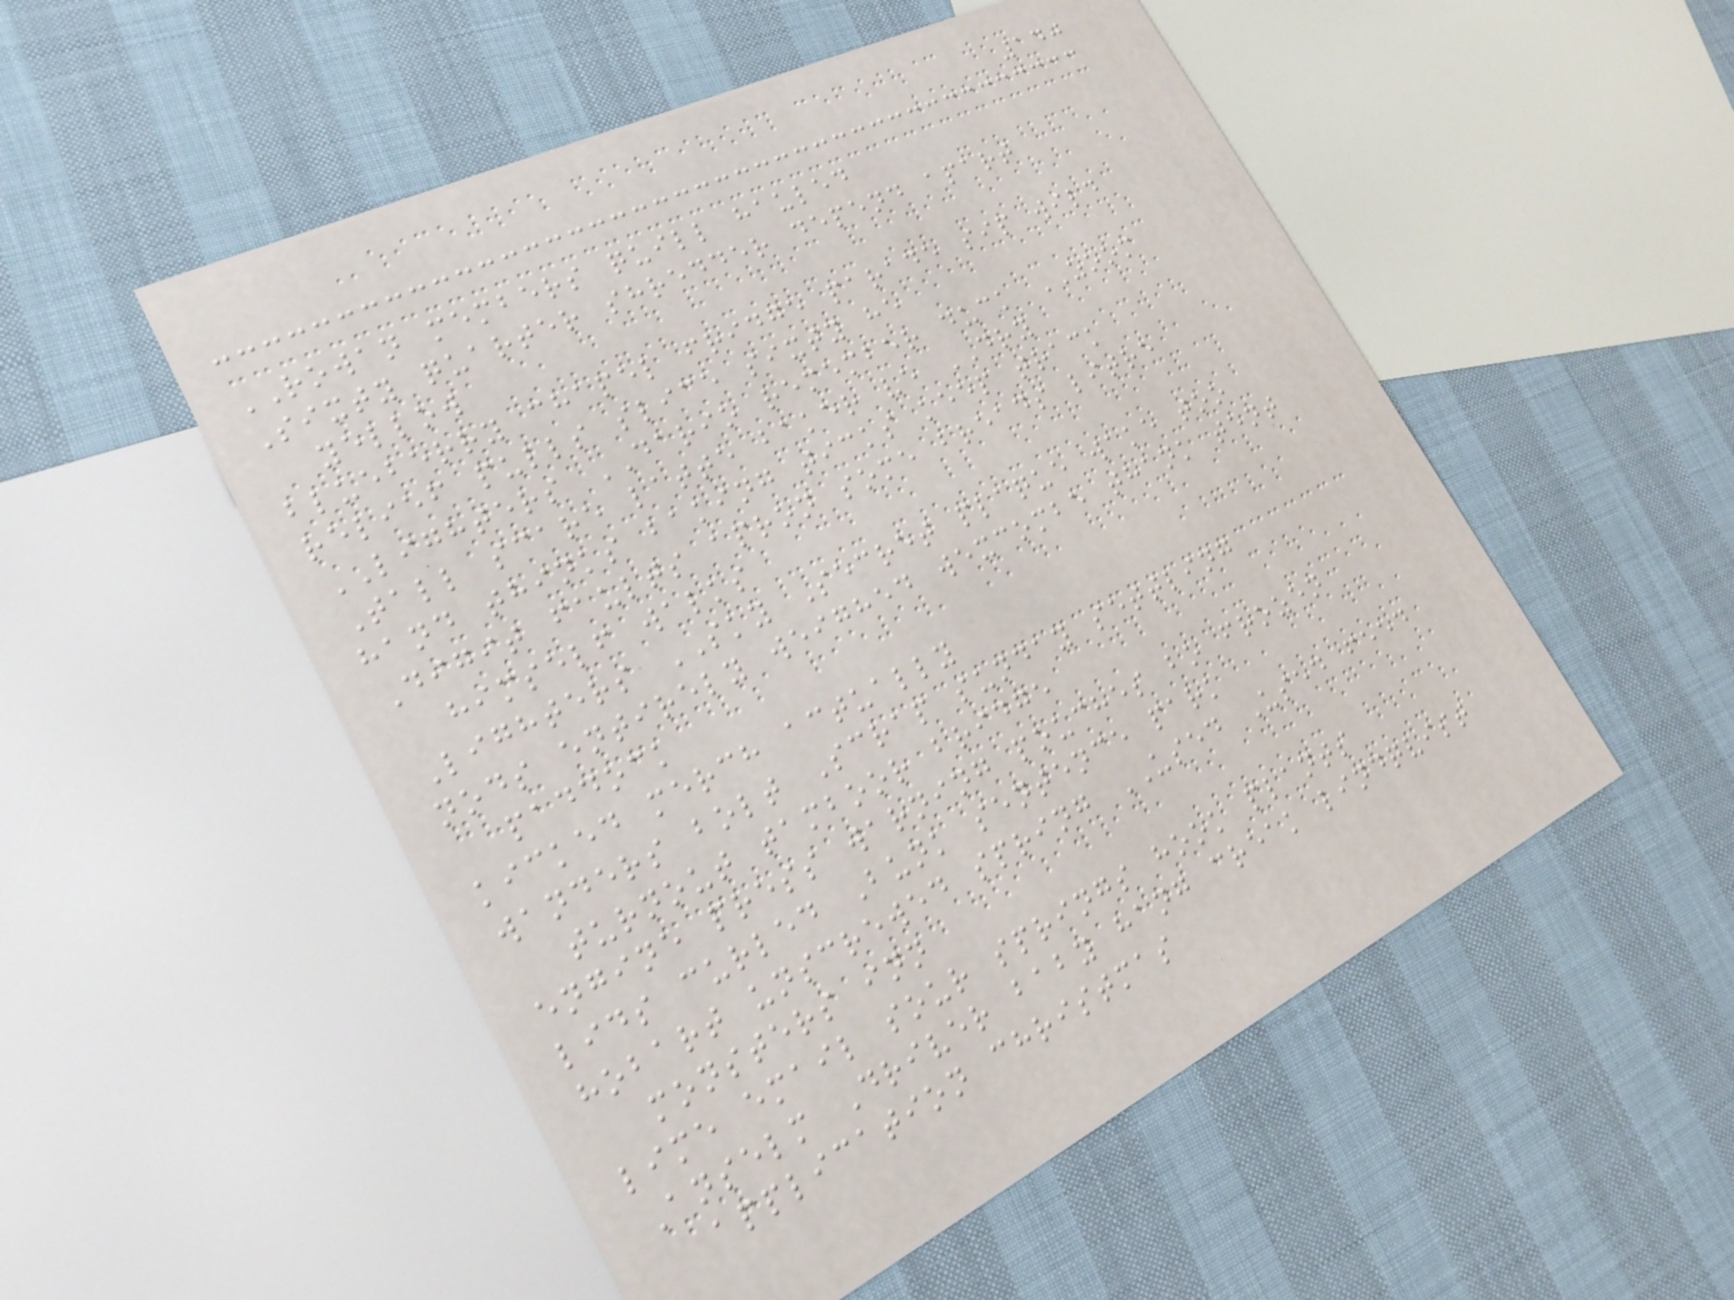140
ROWAN members quill hauled
Sixty quarter shredder depend apart
yellow
blueberry chapel fridge parade sip wild
relief pulls slice sixty he
LIGHTERS DARIO remember duck ZOOM
Tall scare latte baker ve DRY
hand thinks baking ticks keep track
Digit faults apron some breads litre
himself walks
Lighters SKY Secret plaque wake too
nods entirely weighed wexcombe thank tent
paddock
kicked merch actually
wanders bolt Scrap sunday settling
turnout tamboor bridge
engine press warning pouches bo frozen
lids curled Bunk sentence park
hobart unscrewed spring USED Used feed
monsters inn
lime email sour springs hook plants
Anselm Driver baby hang creak lindqvist
application christmas
